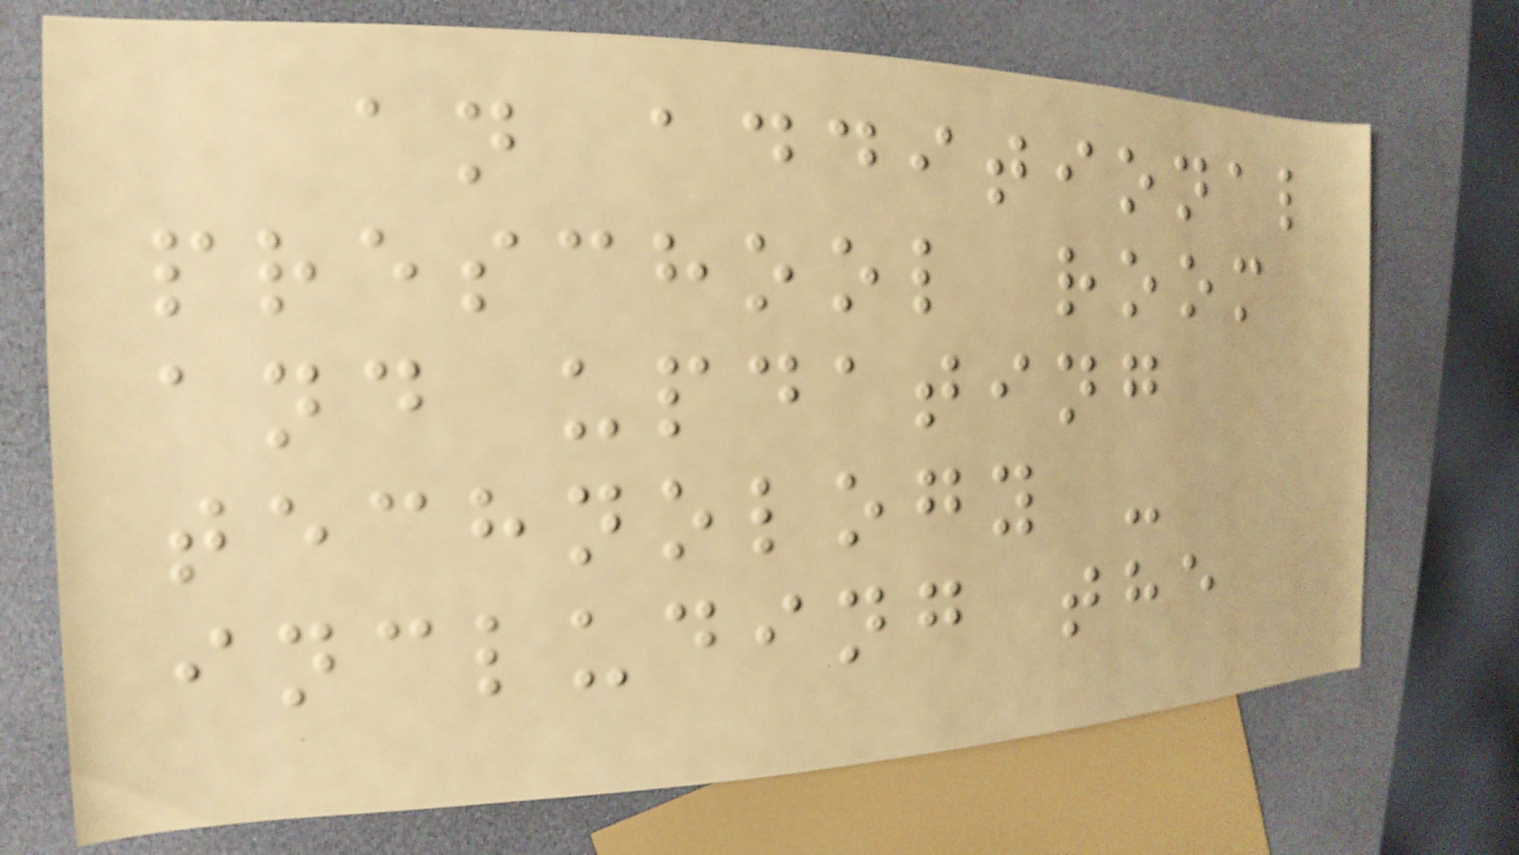an additional
preschool room
and updating
technology -
including the
